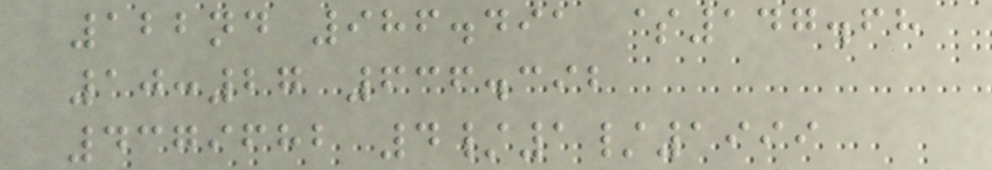122nd 986.491 $147.68
10:27 636.392
4379682 4/1/1999
